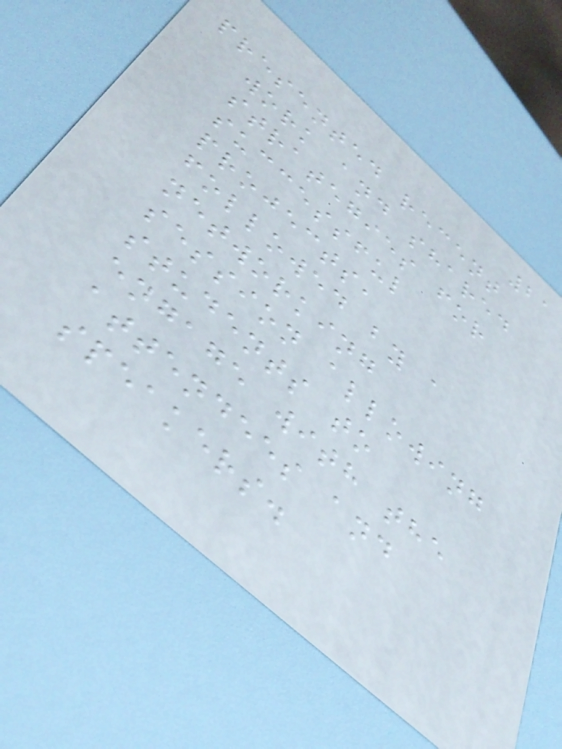21
presented recent
work and shared
strategies for
successful
projects,
followed by a
networking
session allowing
students to
engage with the
attendees and
speakers.
